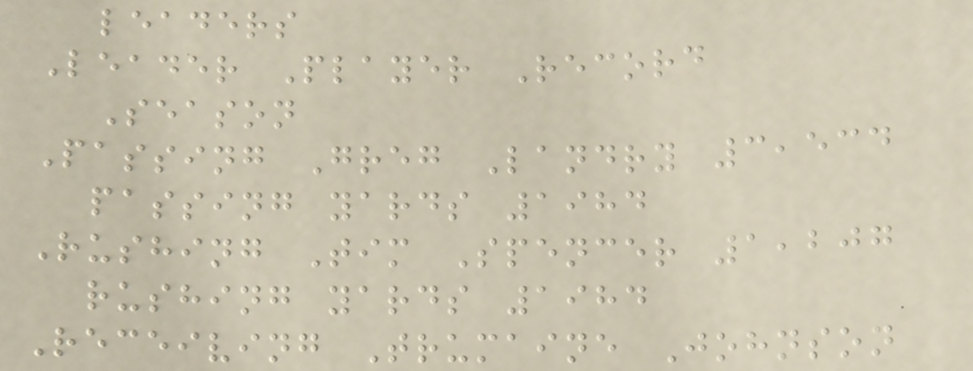leaders
Leader Player Record
Season
Passing Greg Landry 3,534
passing yards 1984
Rushing Tim Spencer 1,207
rushing yards 1984
Receiving Trumaine Johnson
